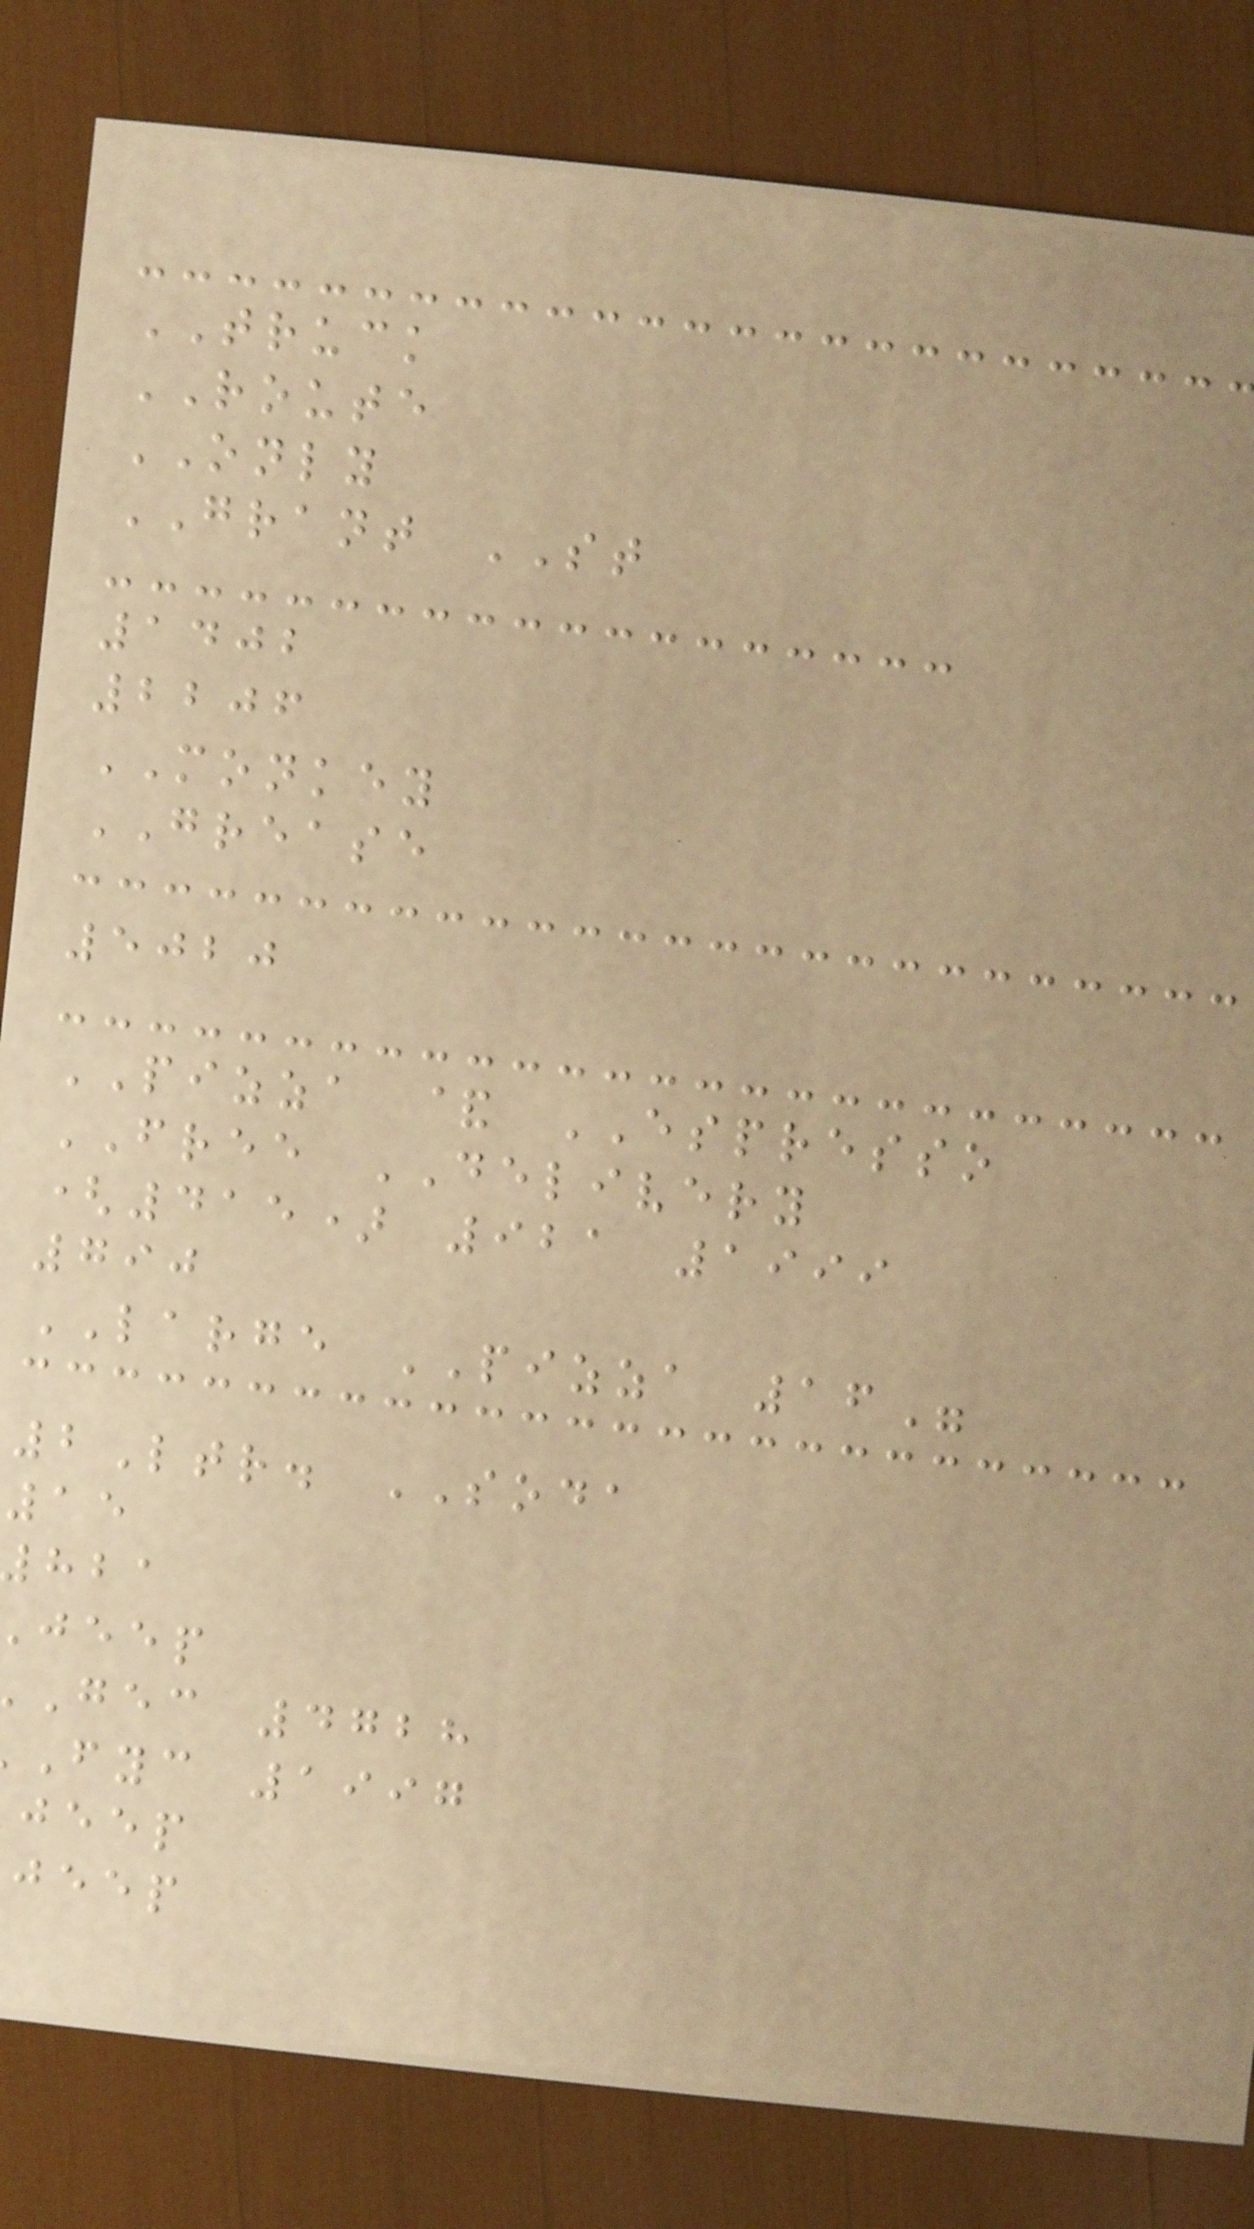TRUCK
ROUTE
ONLY
GRANT ST
1402
2206
MONKEY
GREASE
5020
PIZZA & ESPRESSO
FREE DELIVERY
(415) 921 1999
790
LARGE PIZZA 16"
2Ltr. SODA
15
jeep
gec 4728
fyc 1997
jeep
jeep
